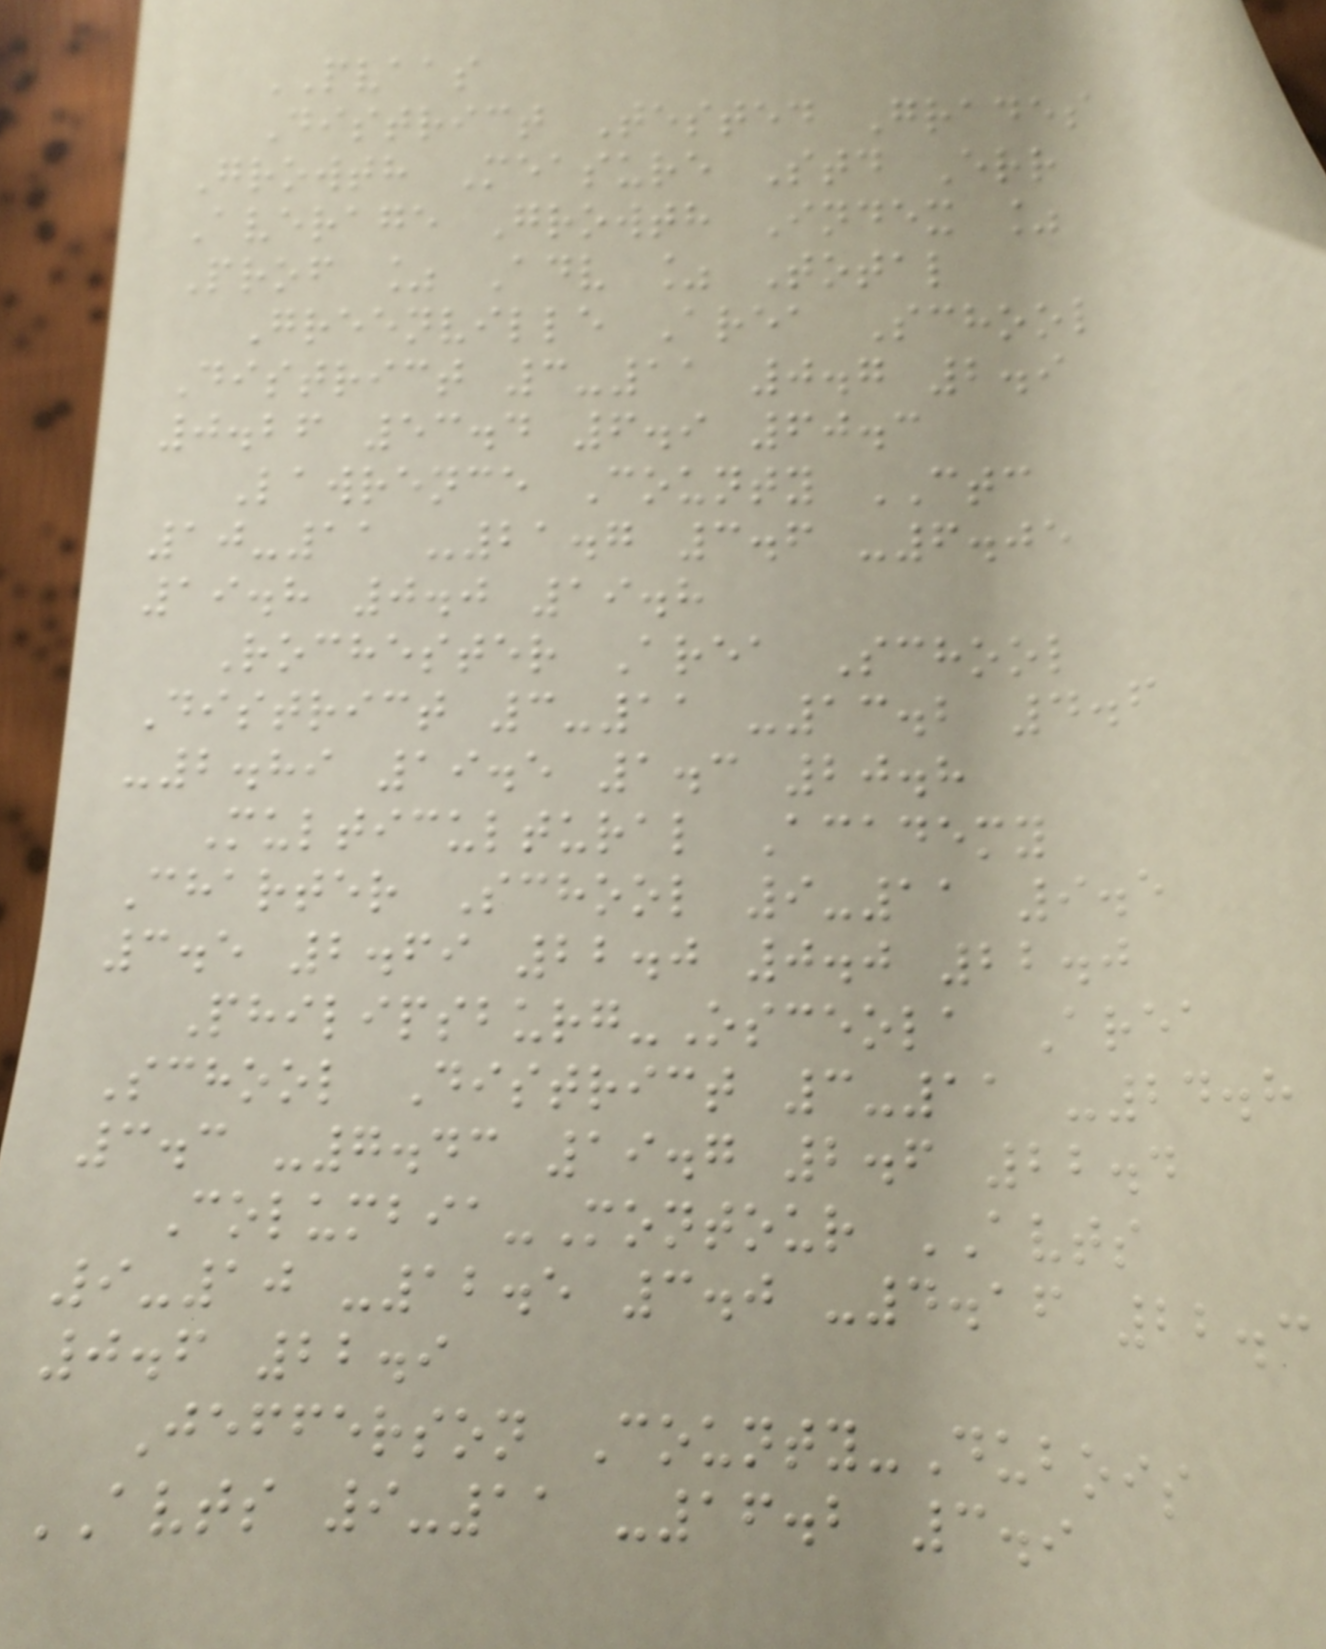PVAAS
District Tested Grades
Growth Measure Std Err
Average Growth Index %
Prof % Adv % Total
Greenville Area School
District 3-11 0.7 2.9
0.26 53.4 6.9 60.3
Lawrence County CTC
10-11 -21.7 3.6 -6.05
19.8 0.0 19.8
Rochester Area School
District 3-11 -13.2 4.6
-2.89 19.5 1.3 20.8
Multicultural Academy
Charter School 9-11 9.5
3.5 2.69 22.0 0.0 22.0
Philipsburg-Osceola Area
School District 3-11 -24.8
3.3 -7.43 19.7 2.6 22.4
Columbia-Montour AVTS
9-10 -12.5 3.0 -4.16 22.3
0.6 22.9
Jefferson County-Dubois
AVTS 9-11 -16.2 3.9
